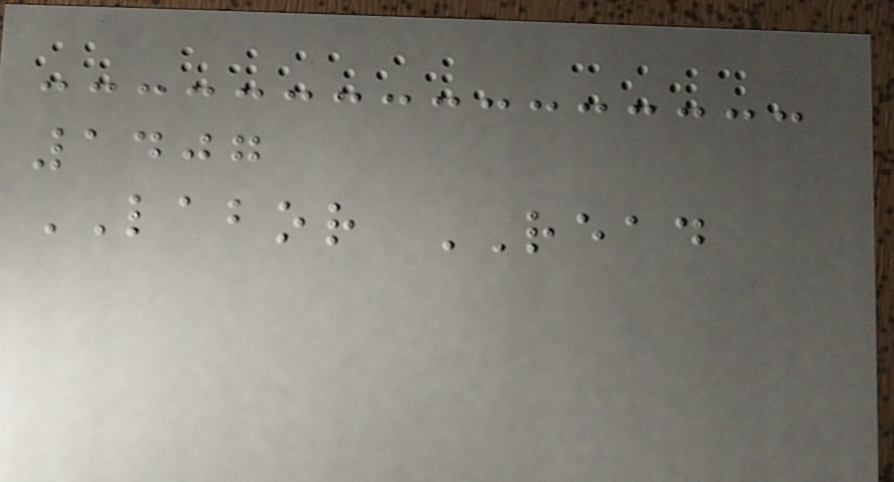1407
LABOR READ
